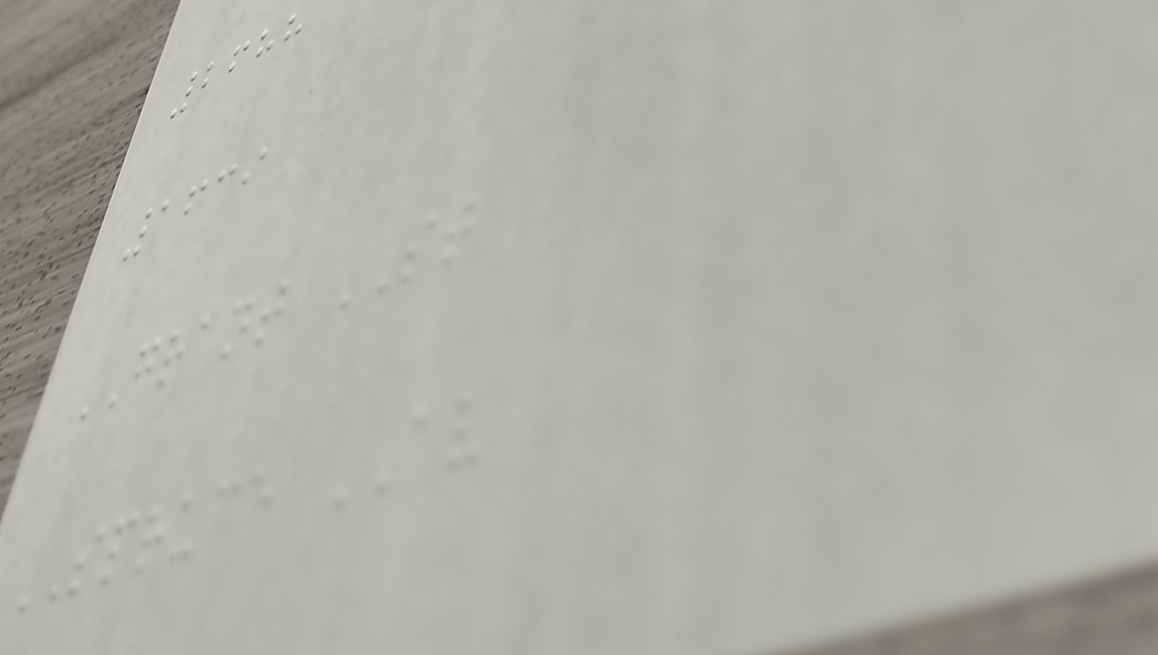2688
1639
GRANT ST
SPRUCE AV
